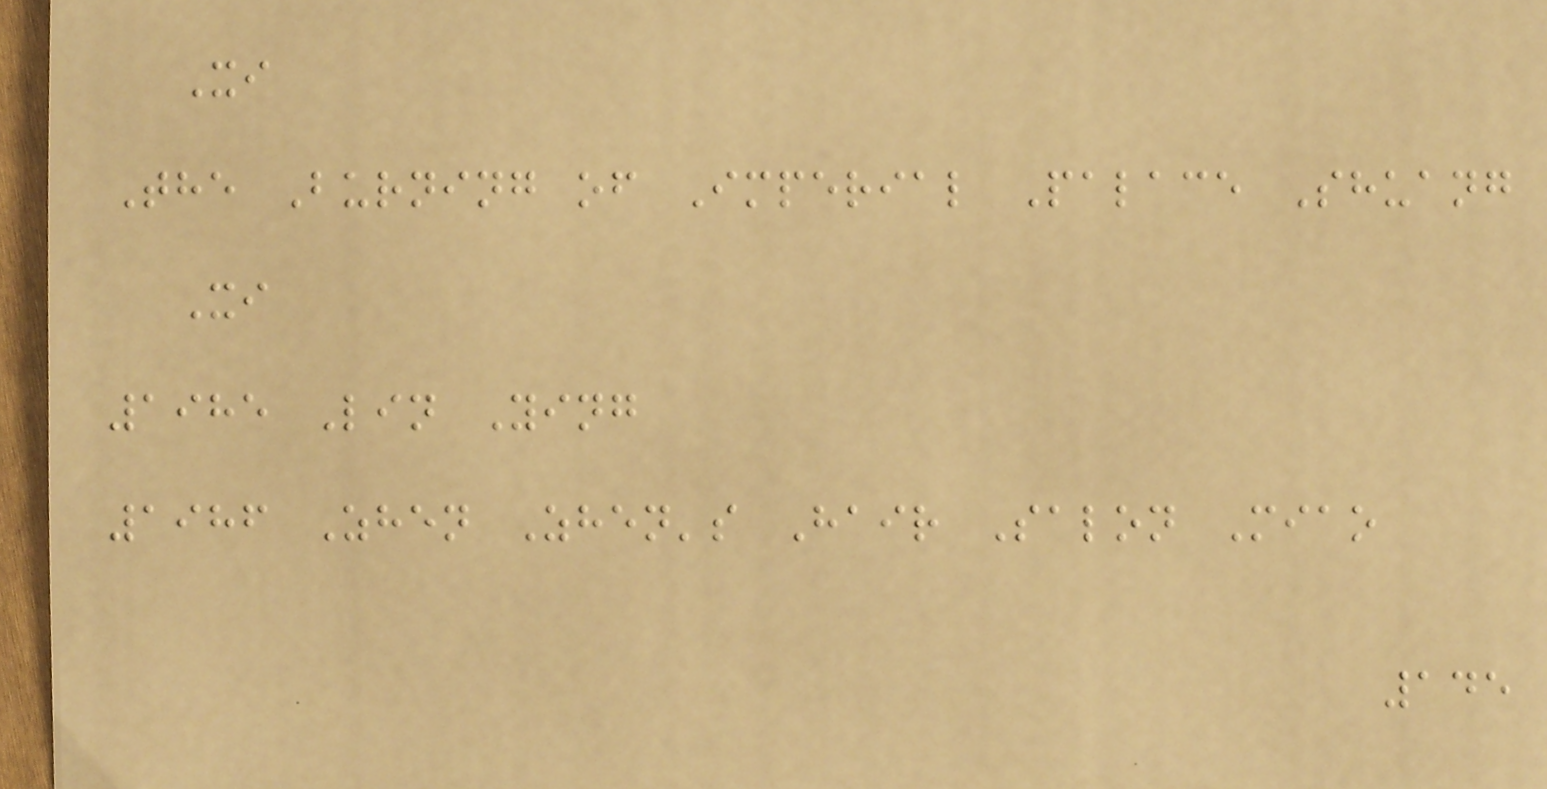Xi
The Burning of Imperial Palace Shuang
Xi
1985 Lin Ying
1986 Zhen Zhen's Hair Salon Miao
145
